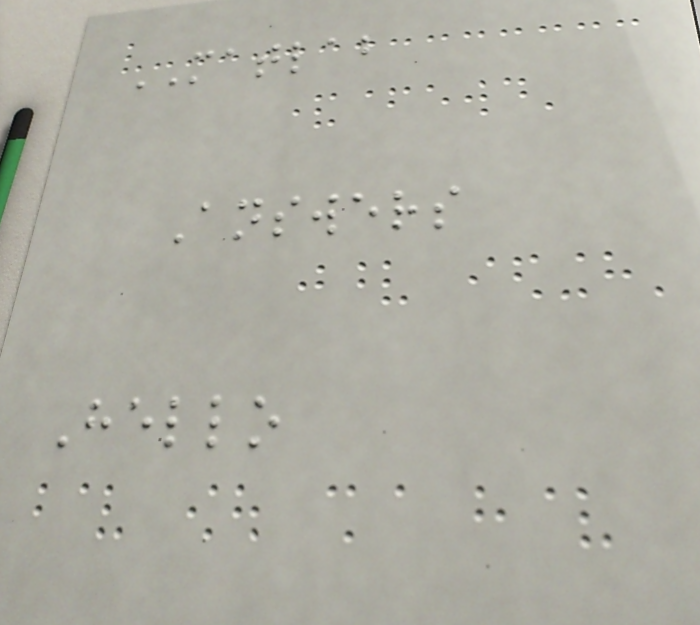MATLAB
Answers
Hello
